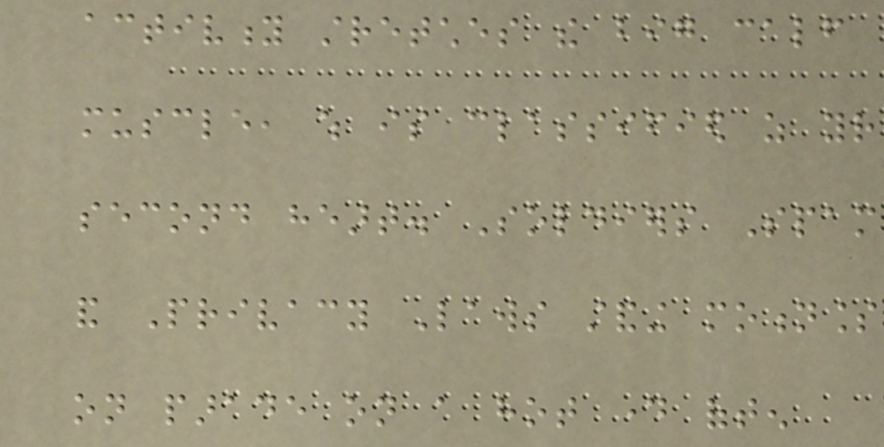activity stretches the big calf
muscle, which is classified as your
second heart. Soldiers Spam
and Privacy Laws standing motionless
on parade on a hot day often
